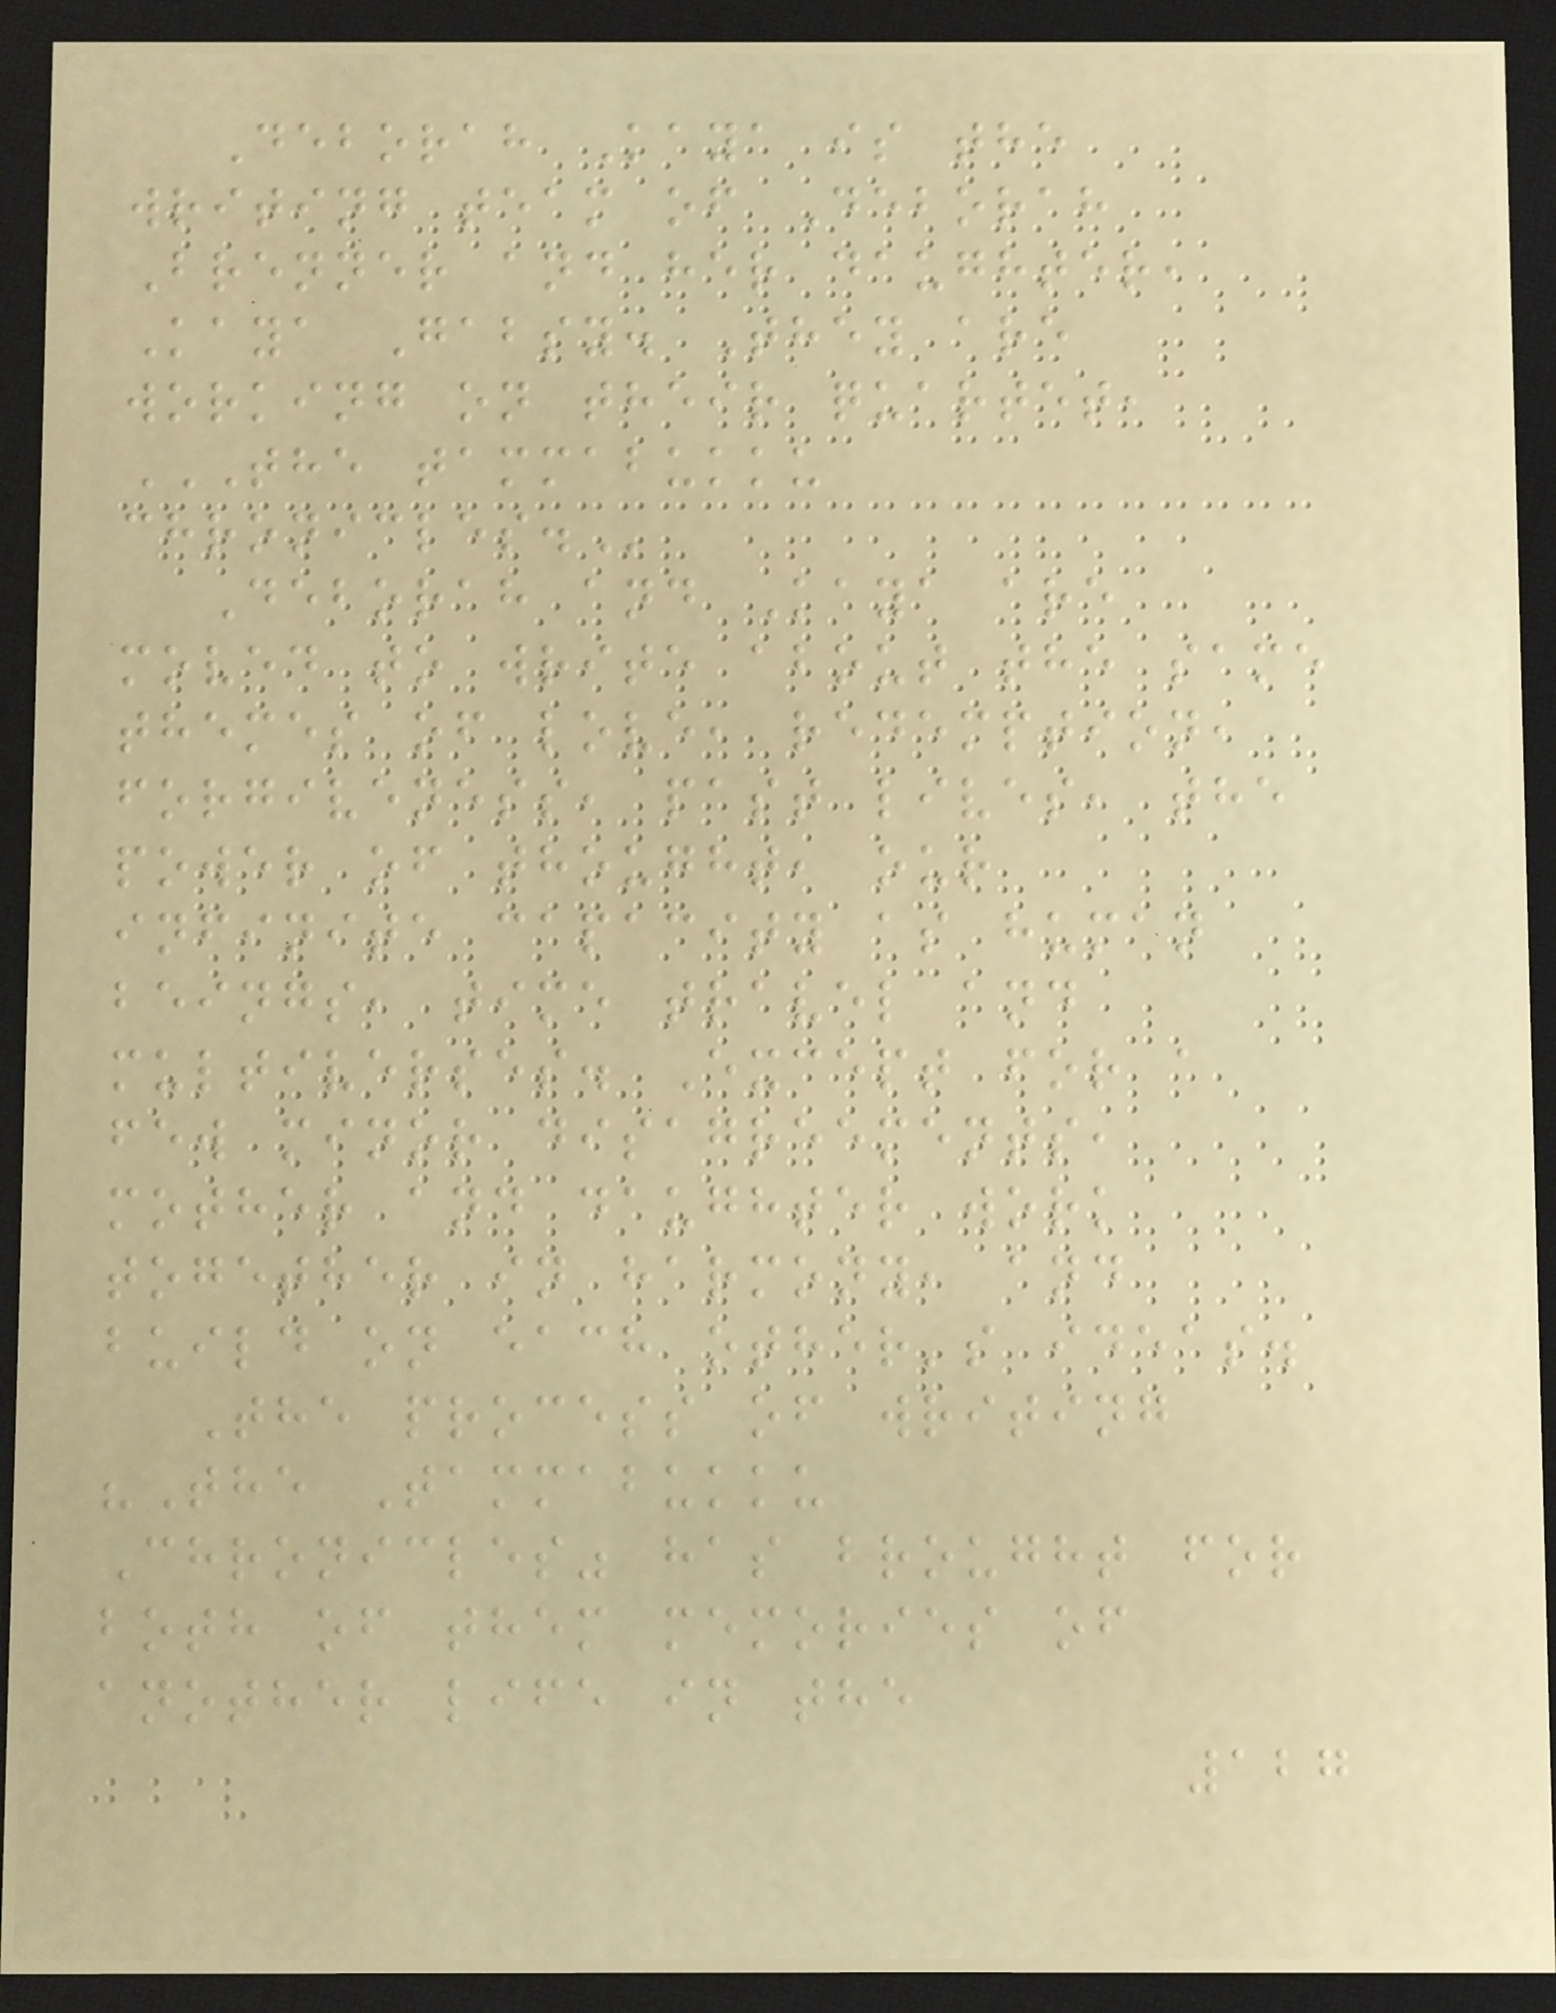Deborah Kaya is the
writing team of Deborah
Brenner and her daughter,
Kaya Gabsy. They are
working on their quartet,
THE TAMMABUKKU
CHRONICLES.
Deborah and Kaya are
moved to write about the same
themes of love, redemption,
forgiveness, past lives, the
power of thought, our
infinite capacity as human
beings, time travel and
multiverses. Except for a
few minor disagreements,
mother and daughter work
together in harmony, and
build on each other's ideas.
The process of writing
"The Tammabukku
Chronicles" has brought for
both of them memories of
another life in the
127
